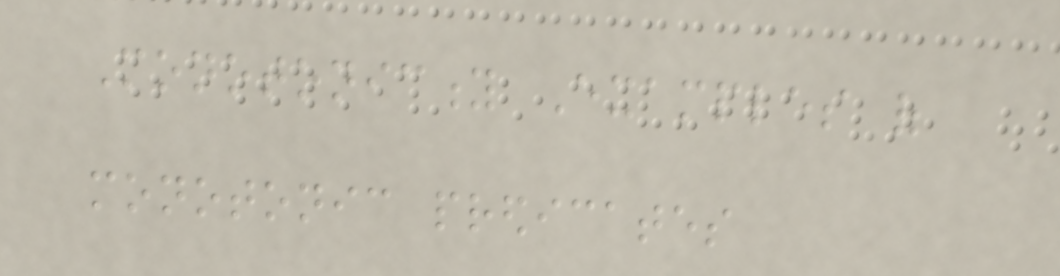Monotonicity Examples of
monotonic predicates
